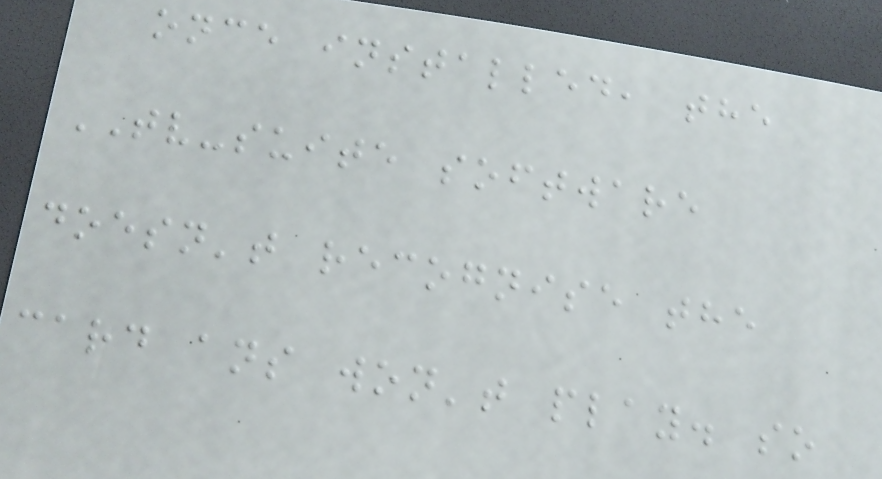once installed, the
TV-suite software
doesn't recognise the
card ans won't play. so
